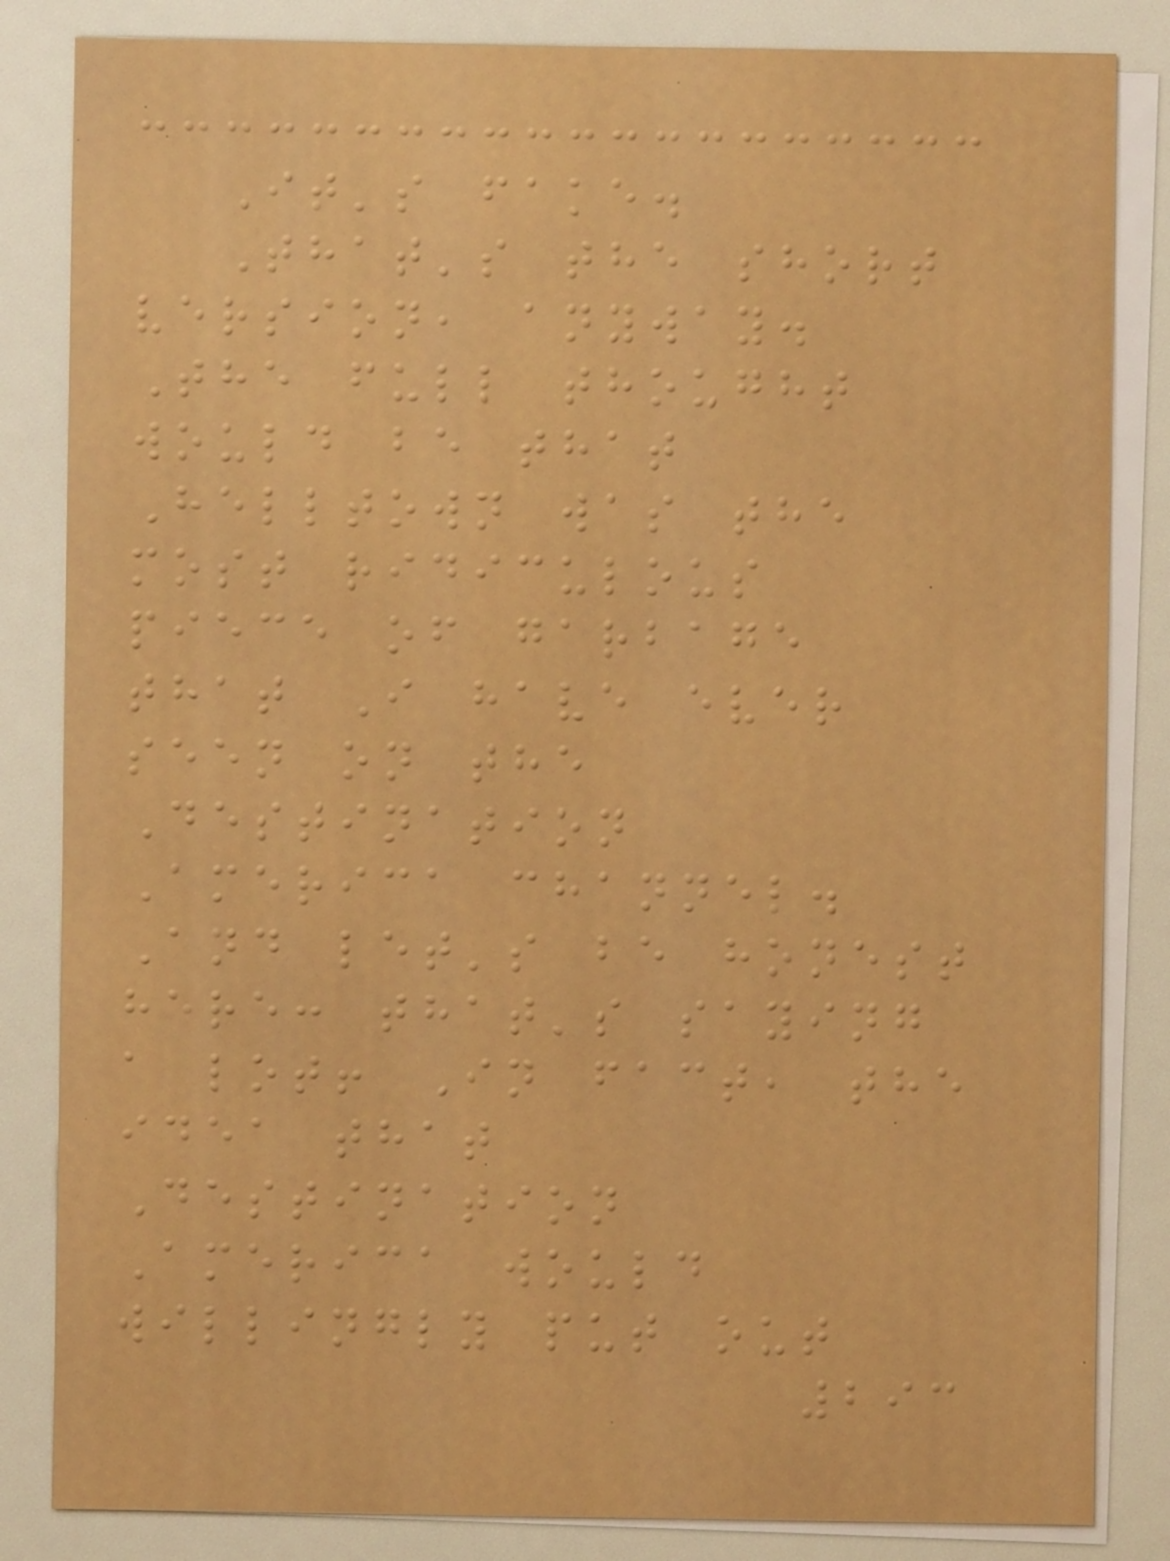It's fake.
That's the short
version, anyway.
The full thought
would be that
Helltown was the
most ridiculous
piece of garbage
that I have ever
seen on the
Destination
America channel.
And let's be honest
here: that's saying
a lot! In fact, the
idea that
Destination
America would
willingly put out
293
